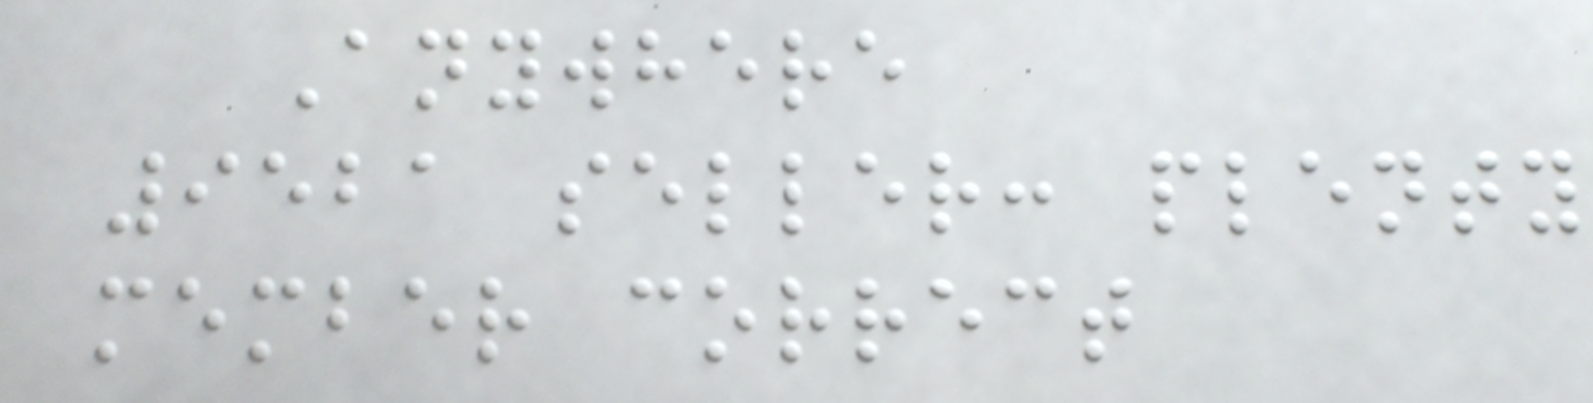Anywhere
9521 seller: plenty
member correct
